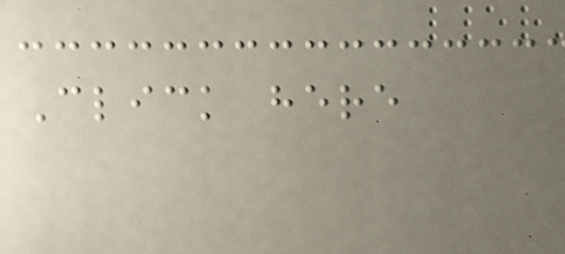Click here
